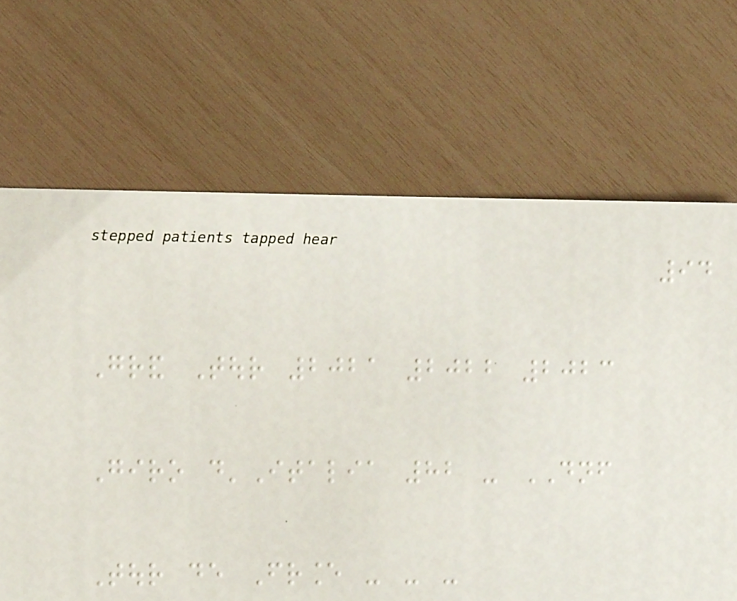94
Grand Tour 2021 2022 2023
Giro d'Italia 82 - DNF
Tour de France - - -
